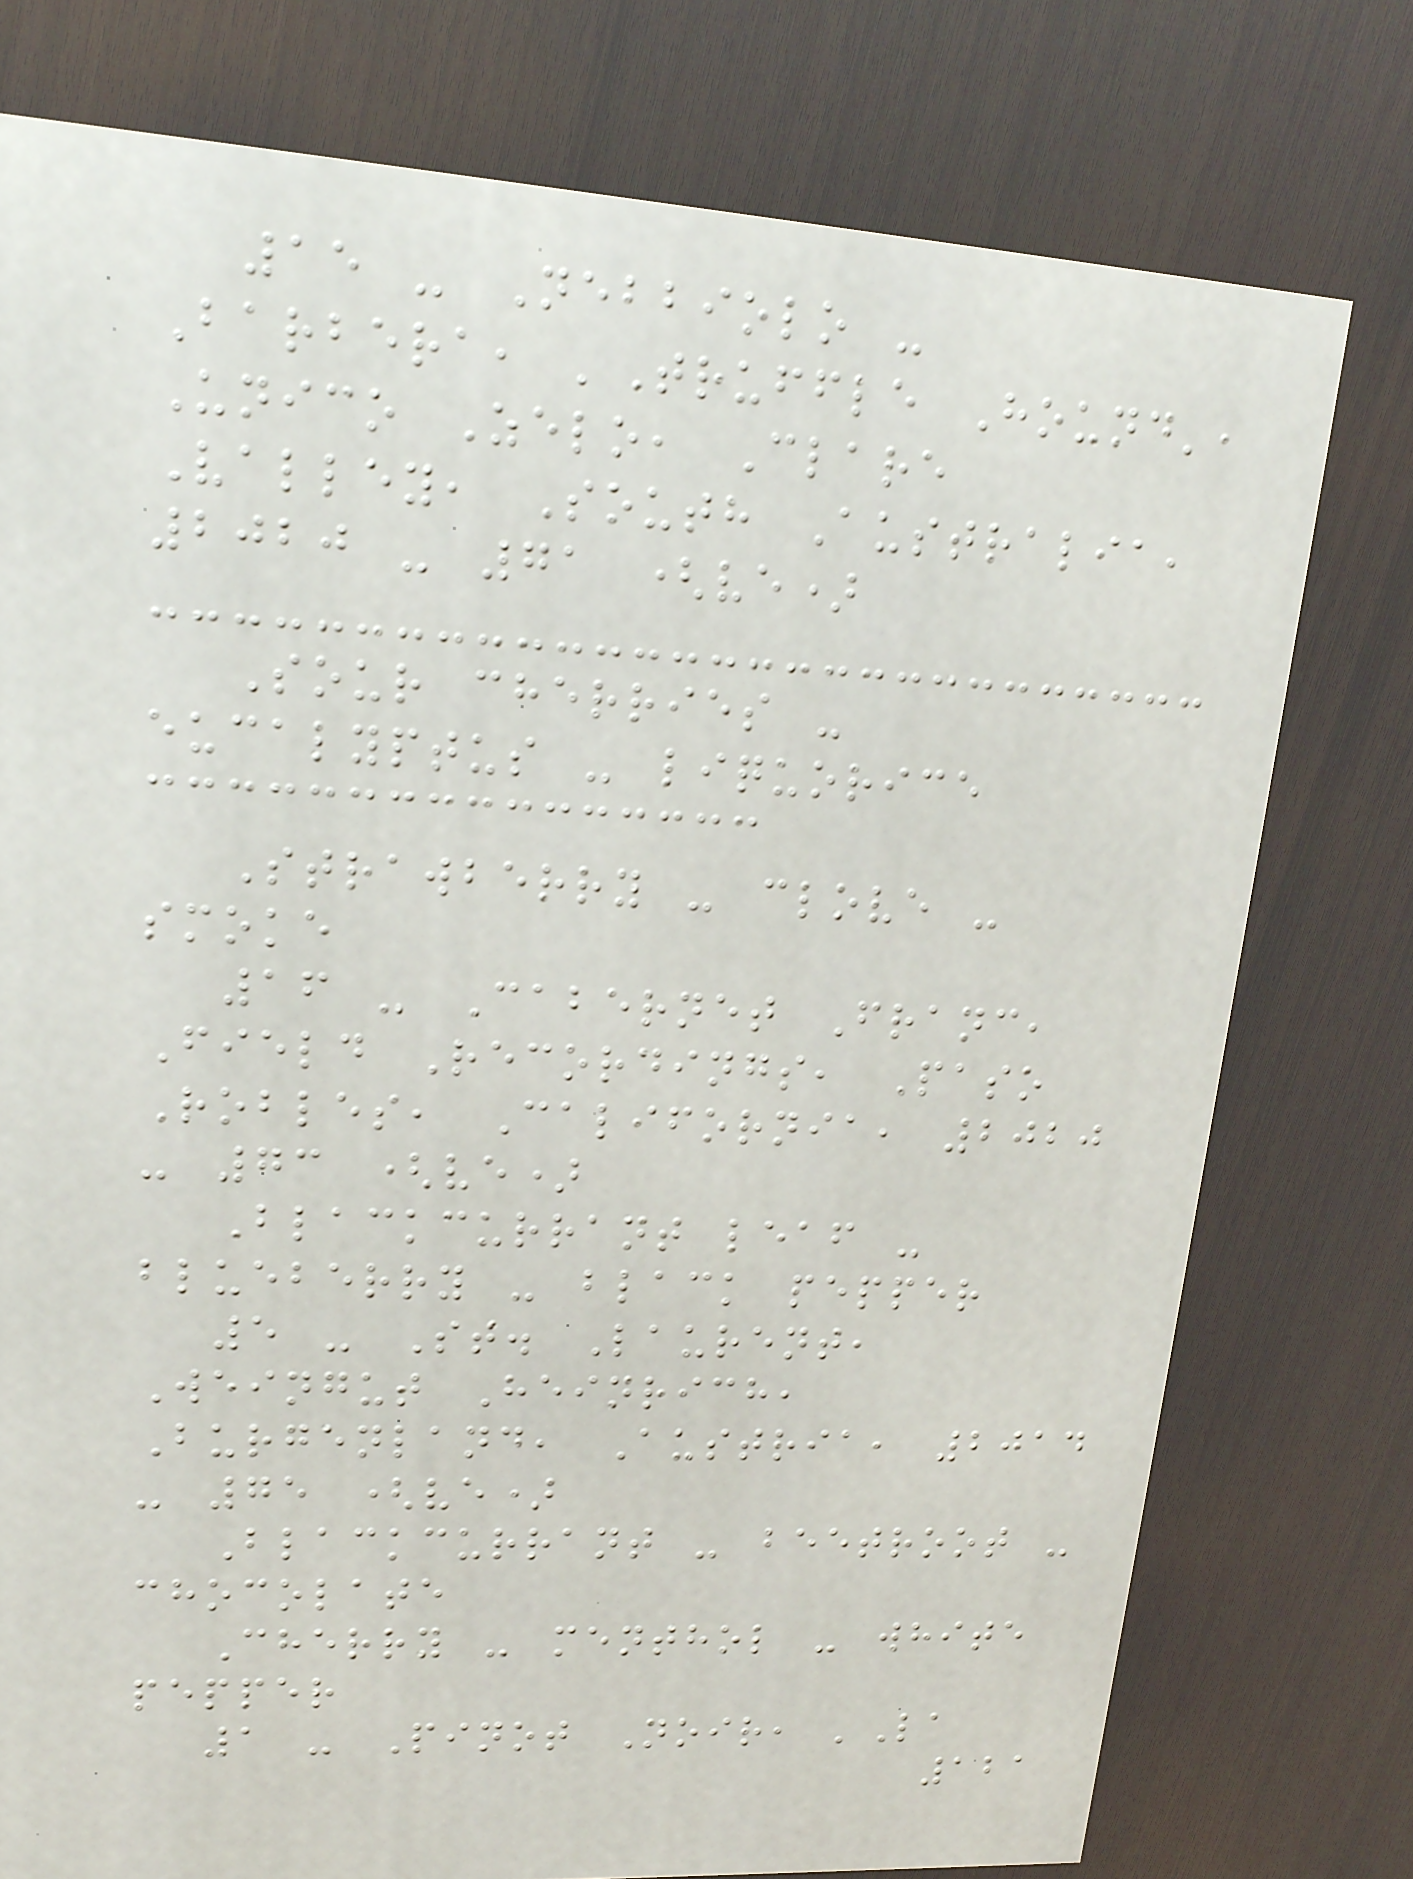15 - Nebbiolo -
Barbera, 'Truffle Hound',
Unico Zelo, Clare
Valley, South Australia,
2020 - 71 (ve)
Sour cherries -
eucalyptus - liquorice
Strawberry - clove -
smoke
16 - Cabernet Franc,
Field Recordings, Paso
Robles, California, 2020
- 73 (ve)
Blackcurrant leaf -
blueberry - black pepper
5 - St. Laurent,
Weingut Heinrich,
Burgenland, Austria, 2014
- 75 (ve)
Blackcurrant - beetroot -
chocolate
Cherry - menthol - white
pepper
1 - Pinot Noir, 'La
121
